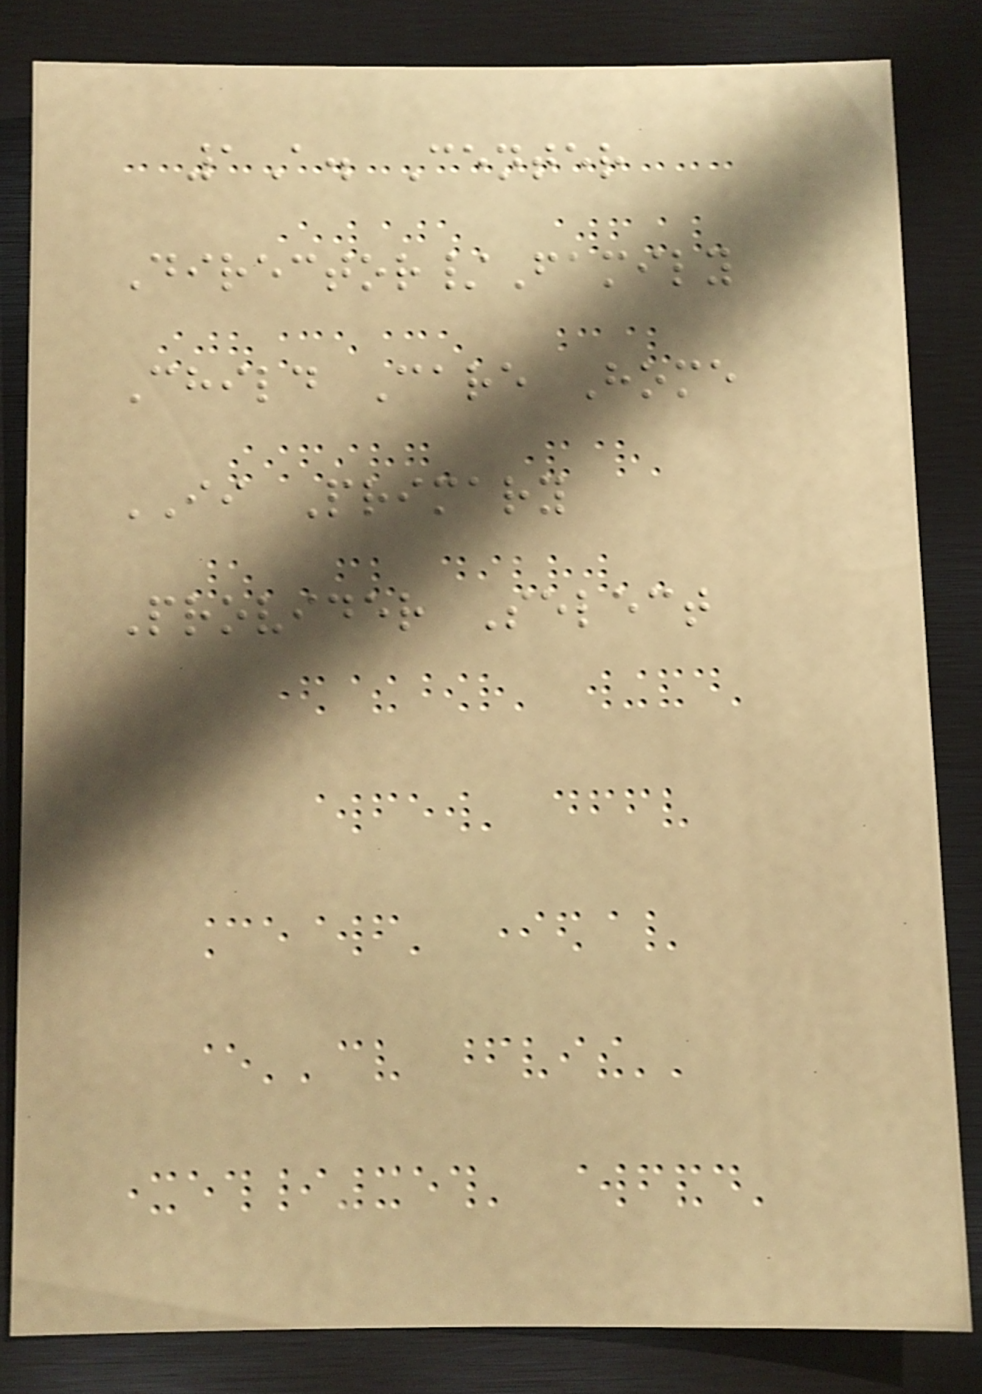1A. Center
Director/Family
Child Care Home
II Primary
Provider Select
